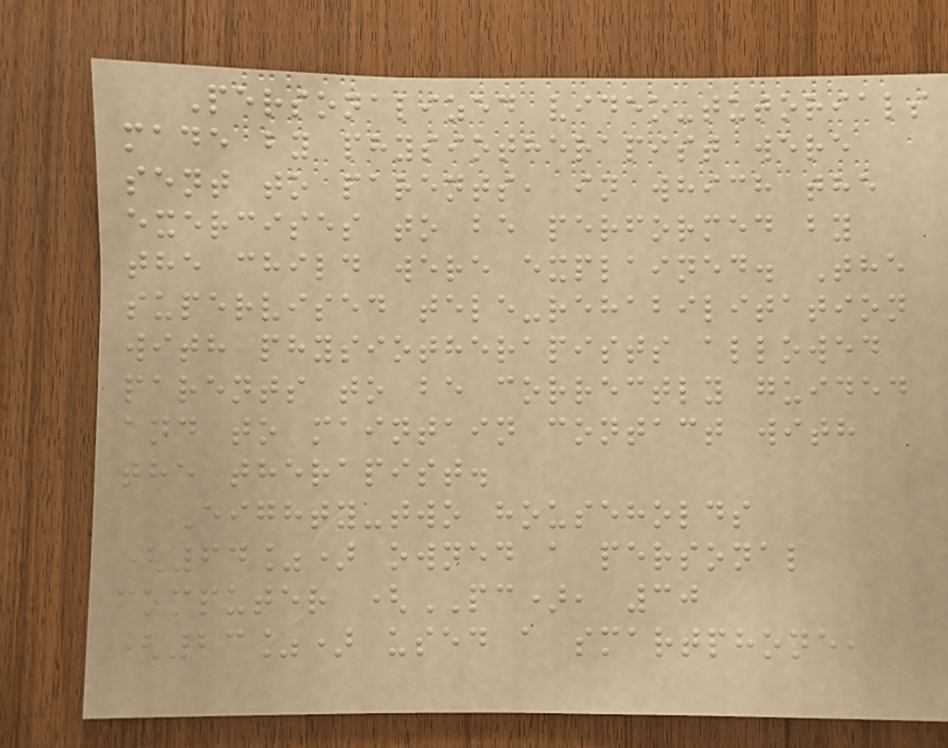Personalized video-tutorials
made by physiotherapist were
sent to parents, in which the
exercises to be performed by
the child were explained. The
supervised tele-rehabilitation
with physiotherapists allowed
parents to be correctly guided
and to maintain contact with
the therapist.
Eighty-two households
(64%) owned a personal
computer (PC), 30
(23%) used a smartphone,
